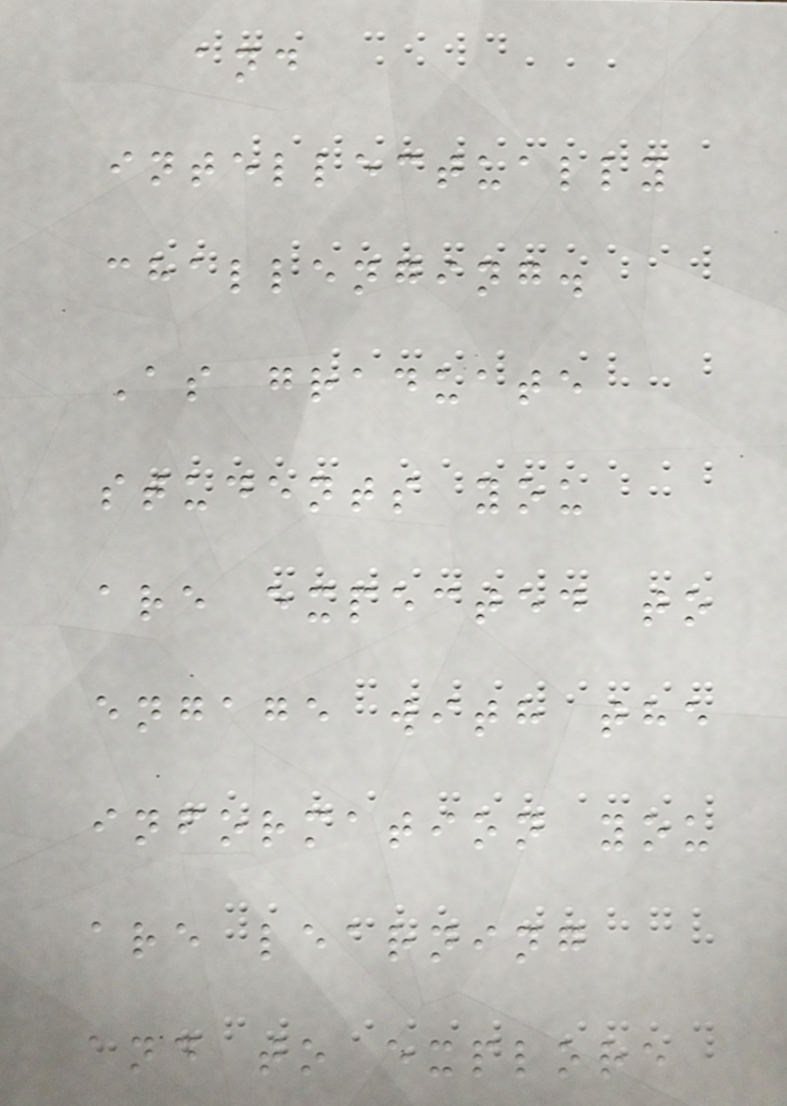and
intellectually
challenging.
As graduate
students you
are expected to
engage with the
information you
are learning
and to explore
